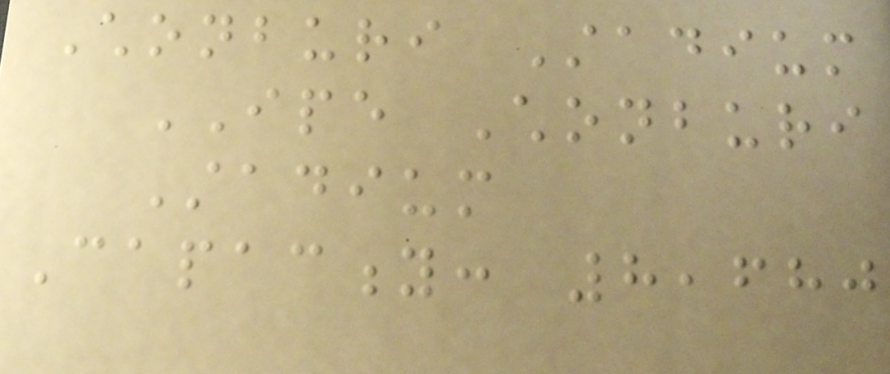Chonburi Stadium
IPE Chonburi
Stadium
Capacity: 8,680
